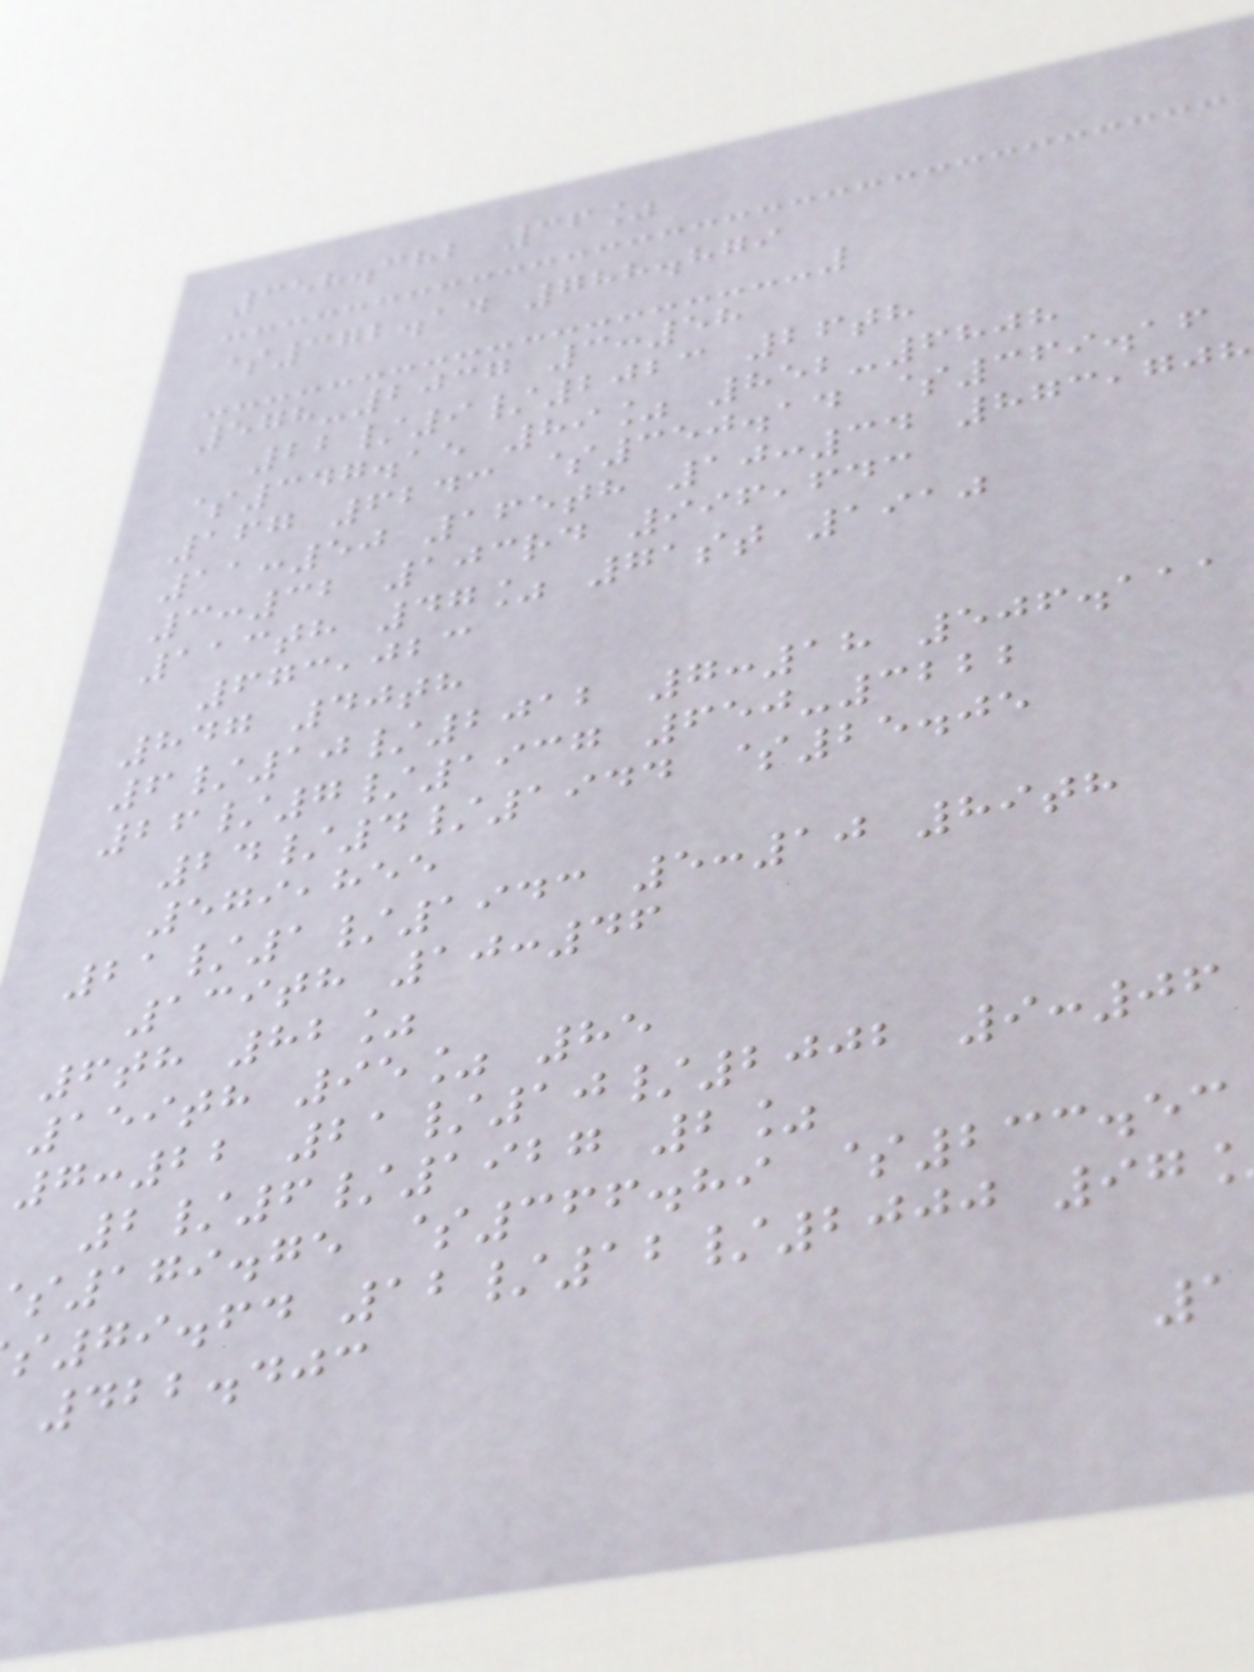358.382 36%
$372.14 788.879
578-2037 3:58
22/9/2023 26th
$347.15 89% 852-6808
167 6243 $350.14 $369.16
11:50 165th 10:34 873,708
3:32 103rd 996,643
113th 47% 71st 1910
673,023
847 40th
6/10/2012 7:18 506.111
26/7/1937 650-3222
24/4/1944 $25.05
579,855
21/1/1943 5:10 89th
139th 10:46
6th 82%
159th 95% 85
7:22 21/10/2002 9:06
2/6/1927 2%
179.75 $366.89 $233.53
79.64 12/12/2000 97
422.403
